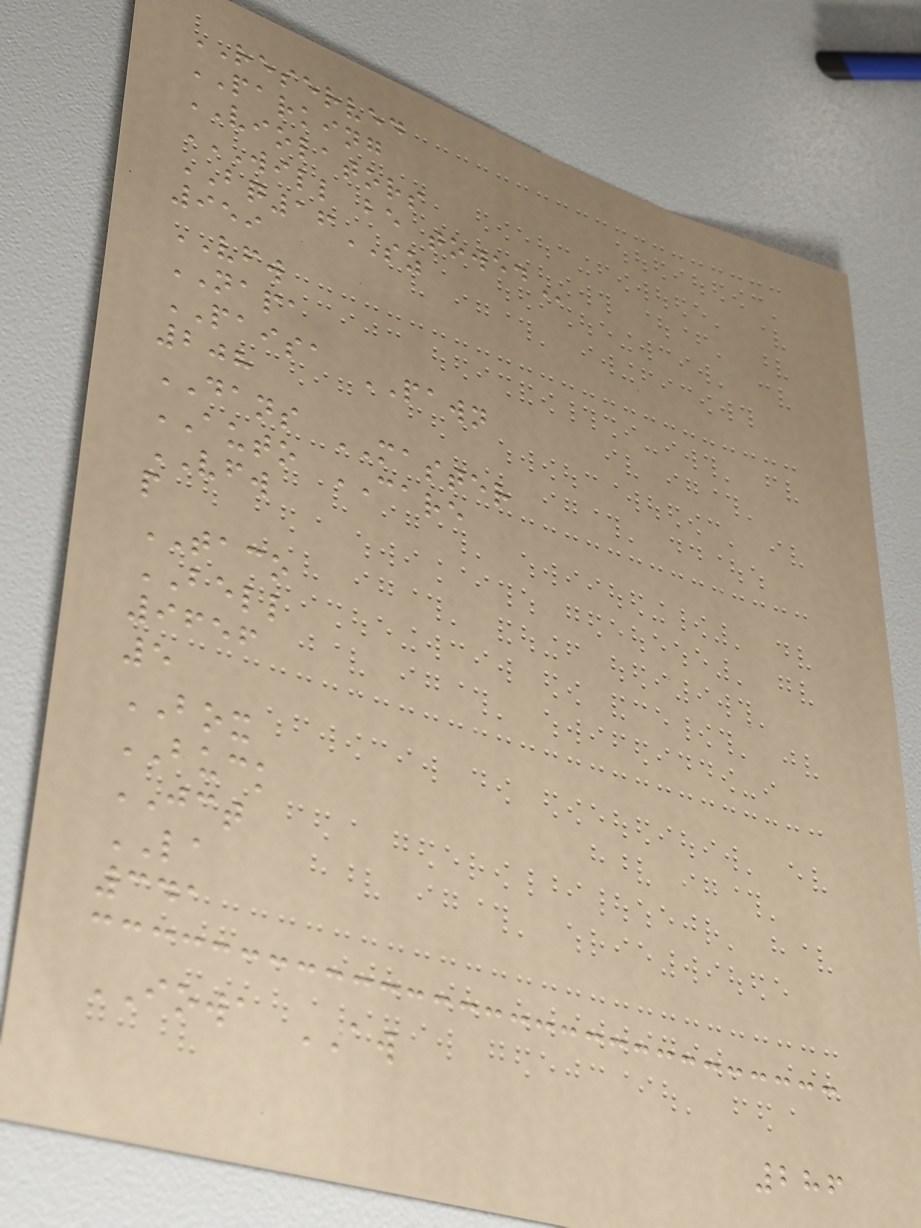RESERVED
PARKING
VIOLATORS
WILL BE TOWED
BQ16SZ
959
VFW
NAPA
PAISA PAWN
208
DANS MASTER
AUTO CARE
VFW
p
TACO
BELL
9656
5
BOX
BUCK
JCT
LA
341
IOWA AW
286
